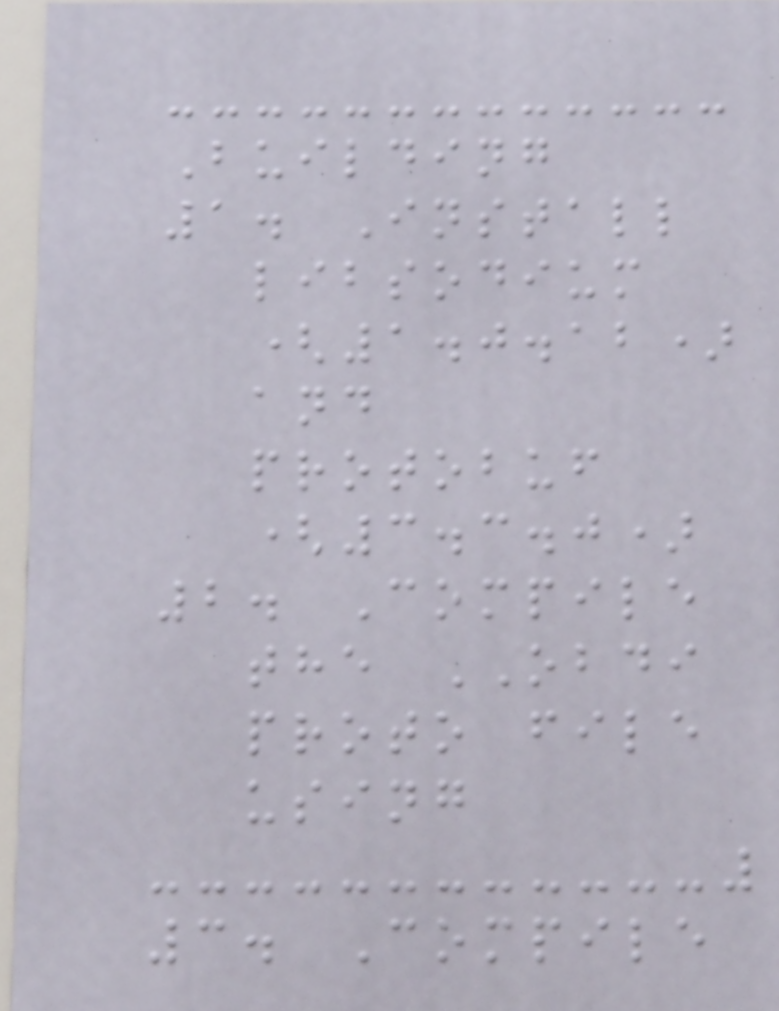Building
1. Install
libsodium
(1.0.12)
and
protobuf
(3.3.0)
2. Compile
the OBDI
proto file
using
3. Compile
